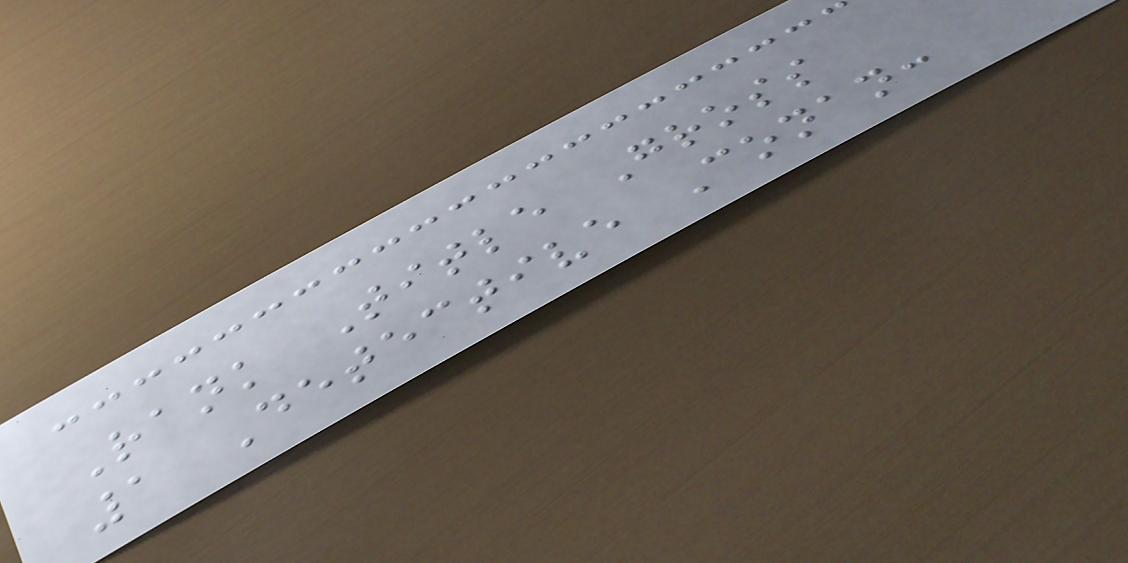Rank Title Gross
1 Detective Conan:
